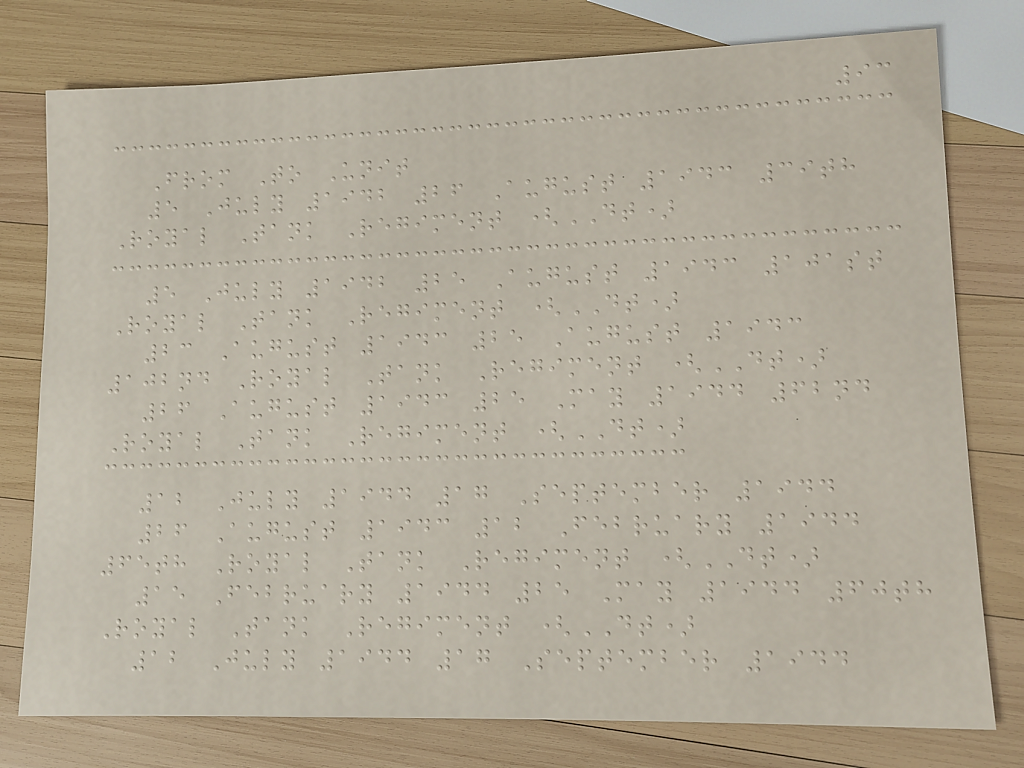93
From To Unit
5 July 1942 26 August 1943 39th
Royal Tank Regiment (DT)
5 July 1942 25 August 1943 101st
Royal Tank Regiment (DT)
23 August 1943 25 August 1943
102nd Royal Tank Regiment (DT)
26 August 1943 25 May 1944 62nd
Royal Tank Regiment (DT)
12 July 1944 17 September 1944
26 August 1943 12 February 1944
65th Royal Tank Regiment (DT)
15 February 1944 25 May 1944 60th
Royal Tank Regiment (DT)
12 July 1944 17 September 1944
